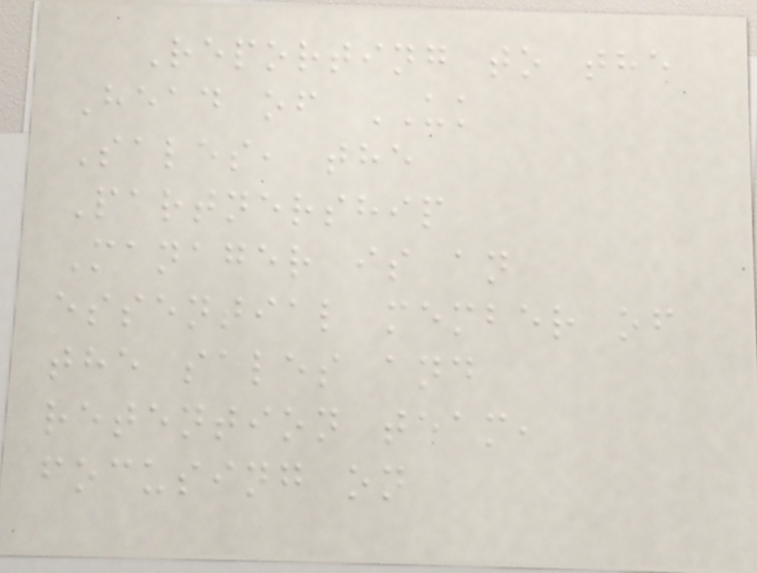Reporting to the
Head of UK
Sales, the
Partnership
Manager is an
essential member of
the sales and
retention team,
focusing on
